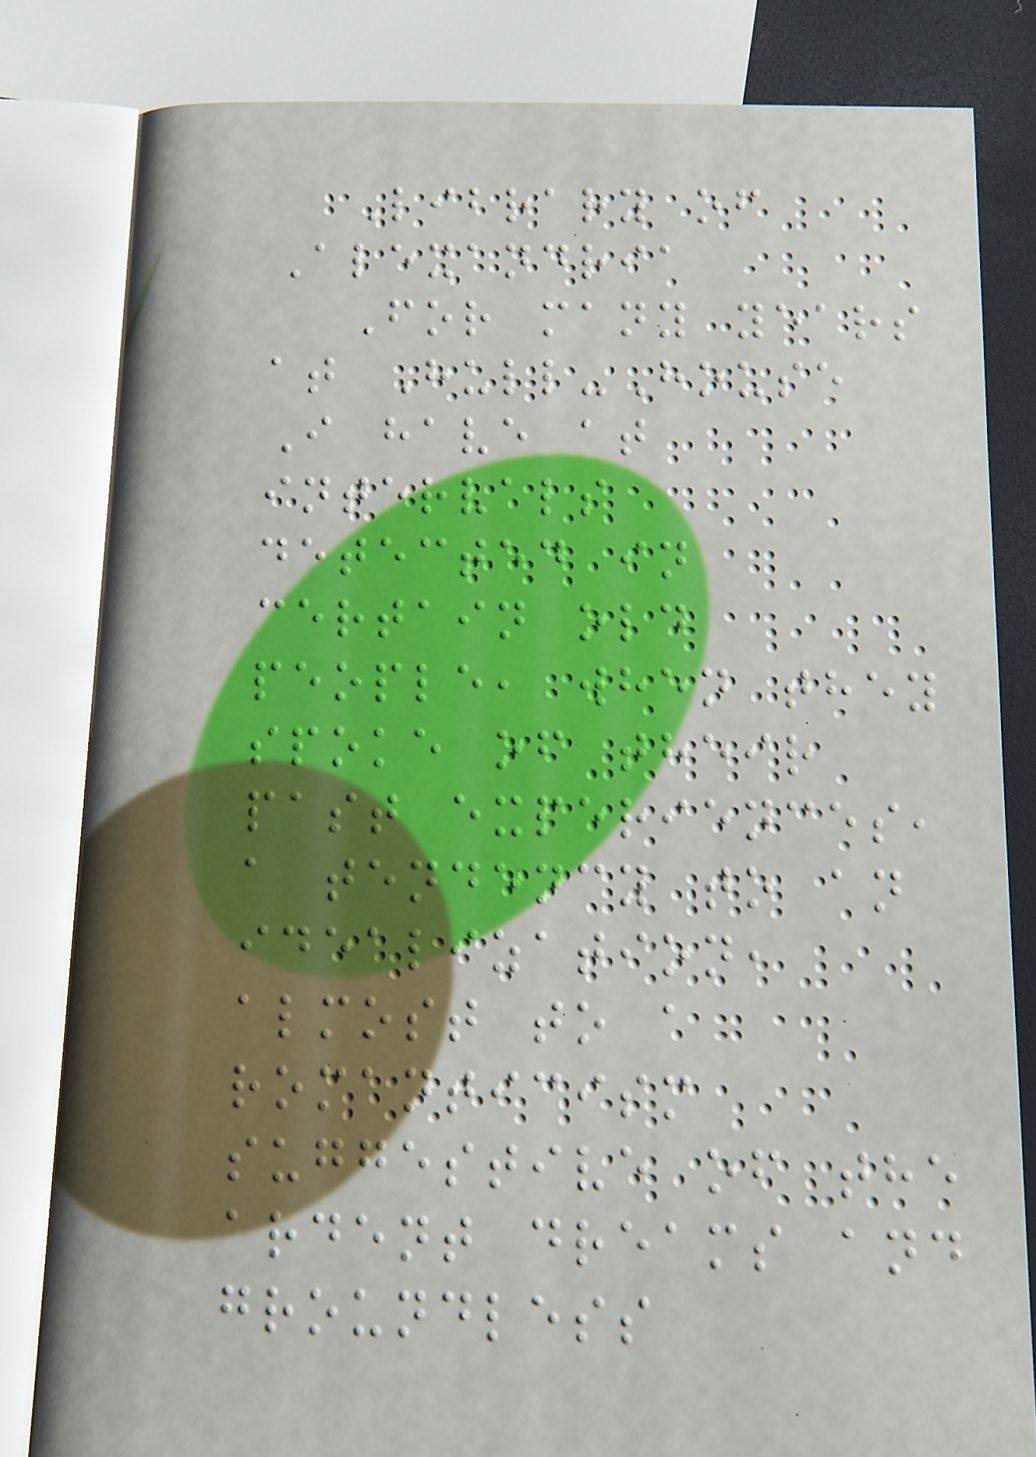Library of
Alexandria
For many years
at Hull-House
I have at
intervals
detected in
certain old
people, when they
spoke of their
past experiences,
a tendency to an
idealization,
almost to a
romanticism
suggestive of the
ardent dreams and
groundless
